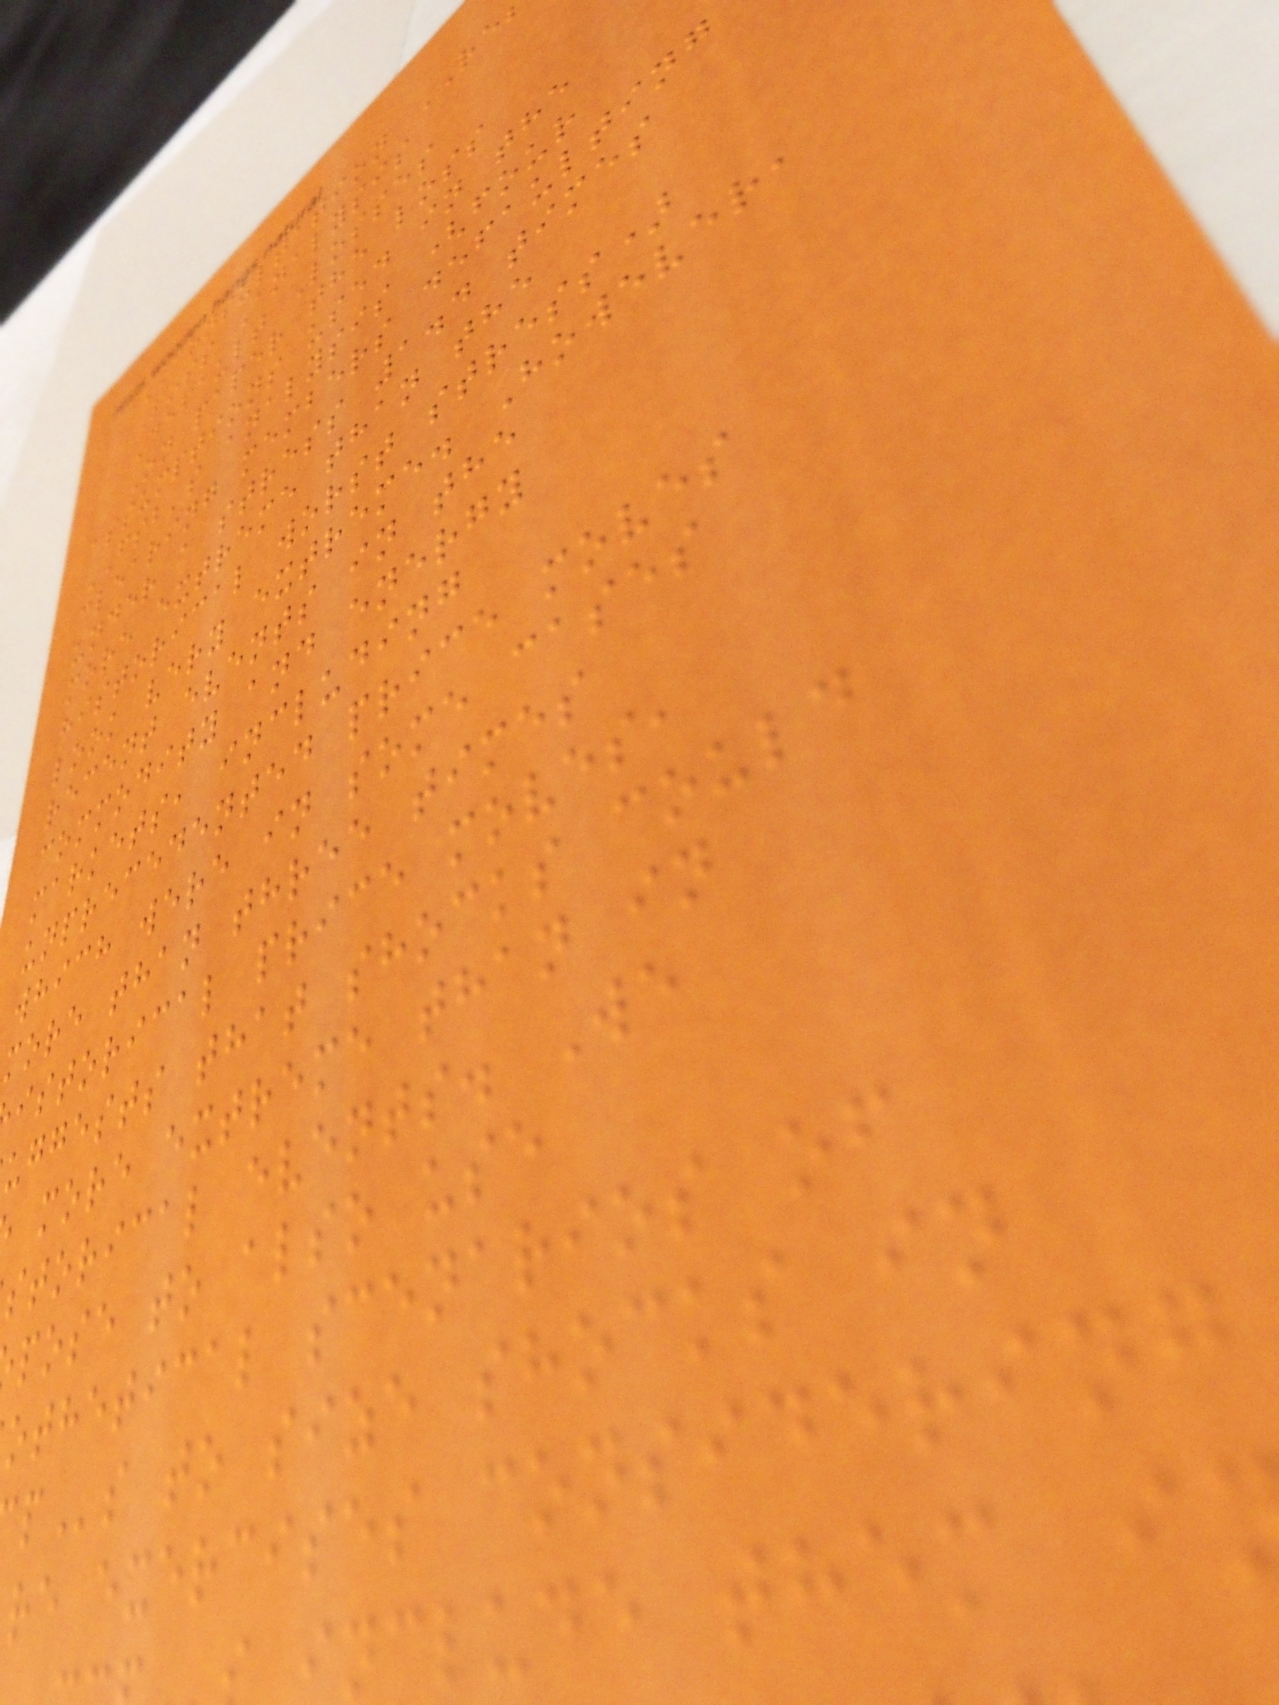CONSULTATION RE
Loss Analysis
Default Losses
On paper the loss
assumptions used in the
FSB's analysis (four
clearing members defaulting
under a stress 1.4 times
more extreme than the
historical worst stress)
look very extreme. However,
recent events in the
commodity and energy
markets, including
unprecedented price moves
which were in some cases
more than three times
istorical price moves,
uggests that shocks could
more extreme than in
storical events. We
pose to also use
othetical scenarios of
s to size shocks in
re exercises considering
include them i
